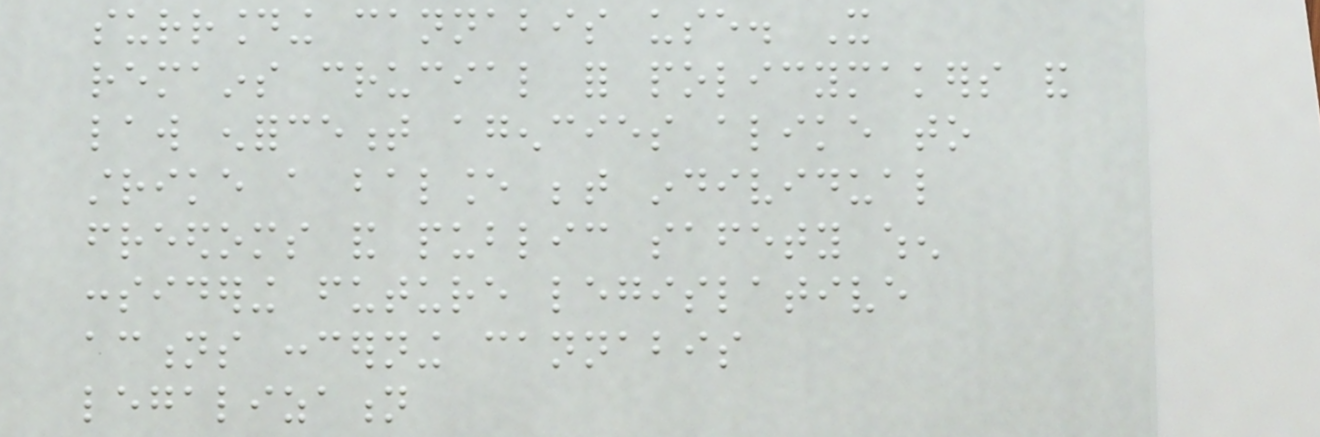surrounding cannabis use. It
remains crucial for policymakers and
law enforcement agencies alike to
strike a balance between individual
freedoms and public safety when
considering future legislative
actions concerning cannabis
legalization
